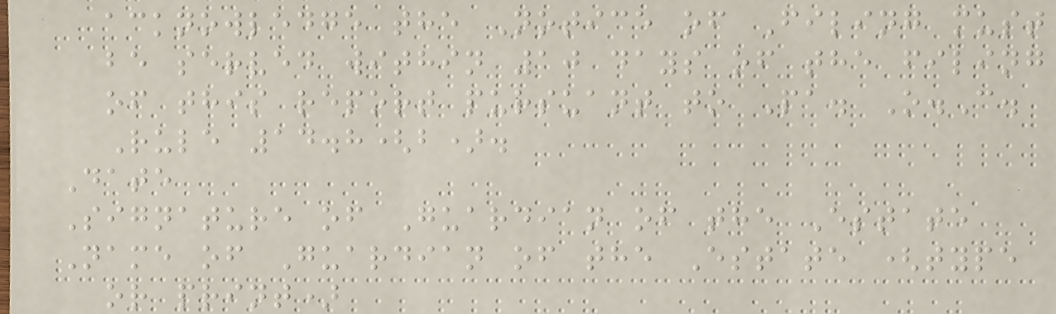acknowledge the Notice of Filing must
be served within 10 days of the filing
of this report pursuant to Pa. O.C.
Rule 14.8(b).
Date
Signature of Guardian of the Estate
Name of Guardian of the Estate (type
or print)
